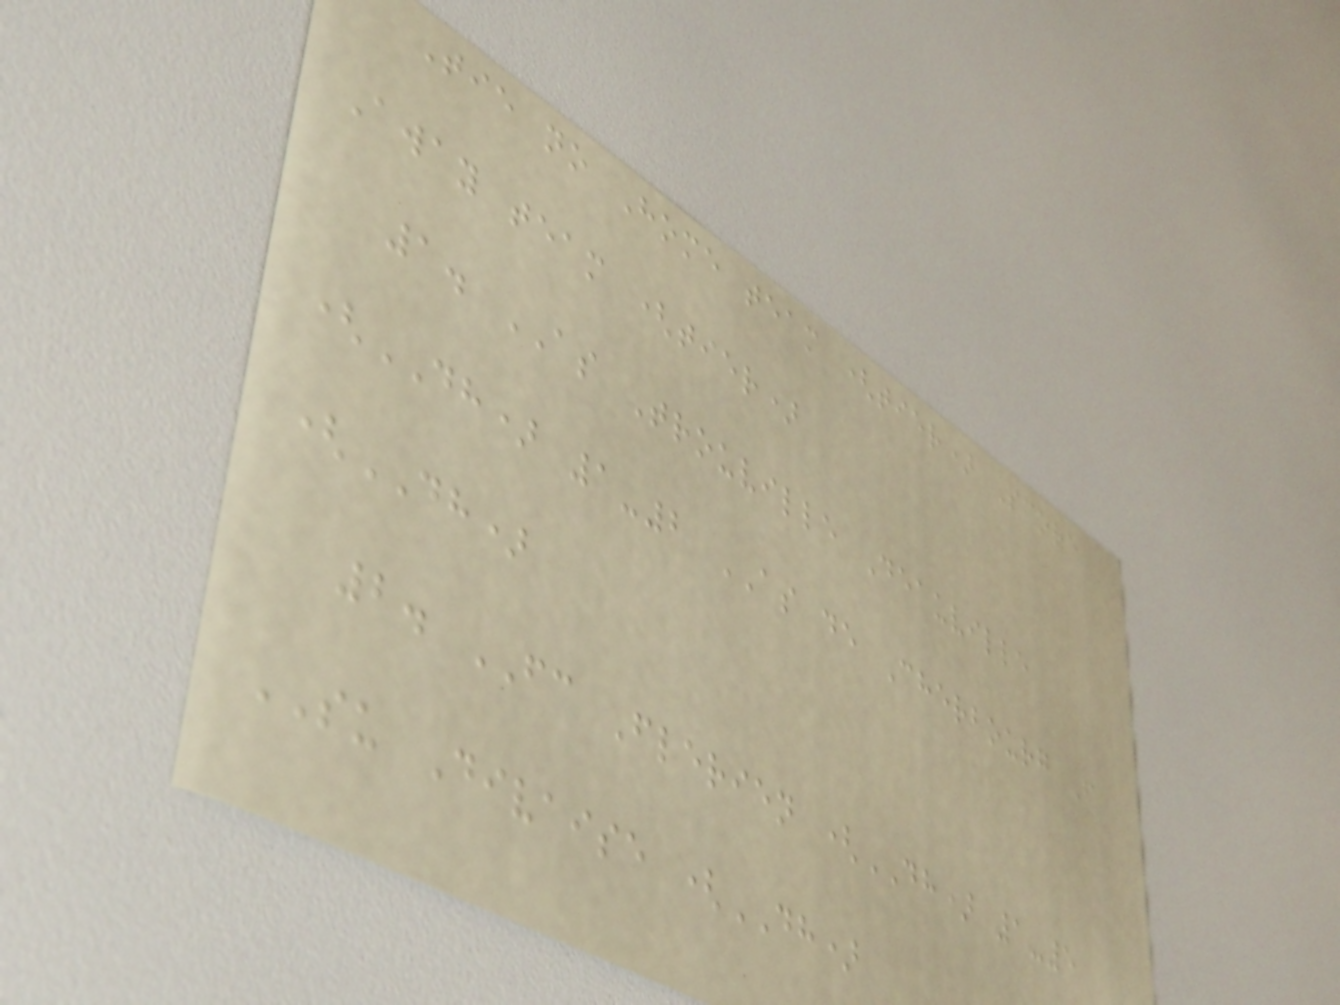Tie no Home team (tier) Score
Away team (tier)
1. AS Trouville Deauville
(DH) 1-2 AS de Cherbourg F
(DH)
2. FC Flerien (DH) 1-5
SU Divaise (DH)
